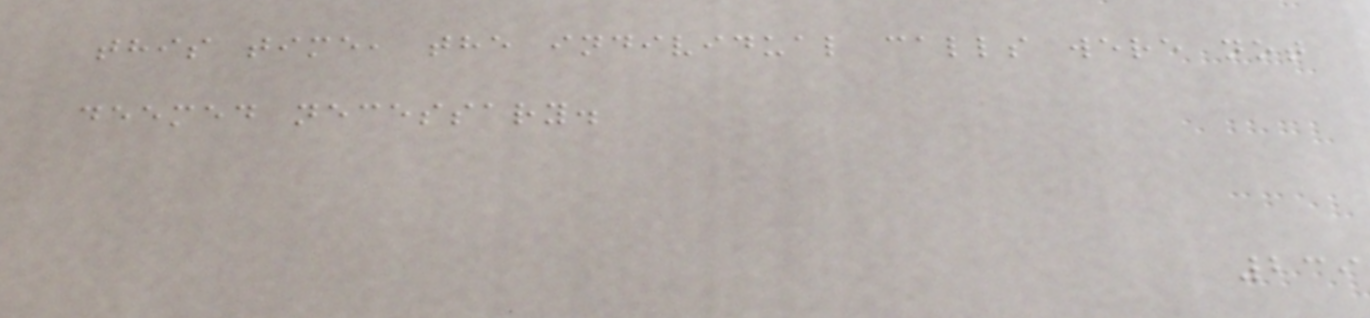this time, the individual calls were not
deemed necessary.
239
